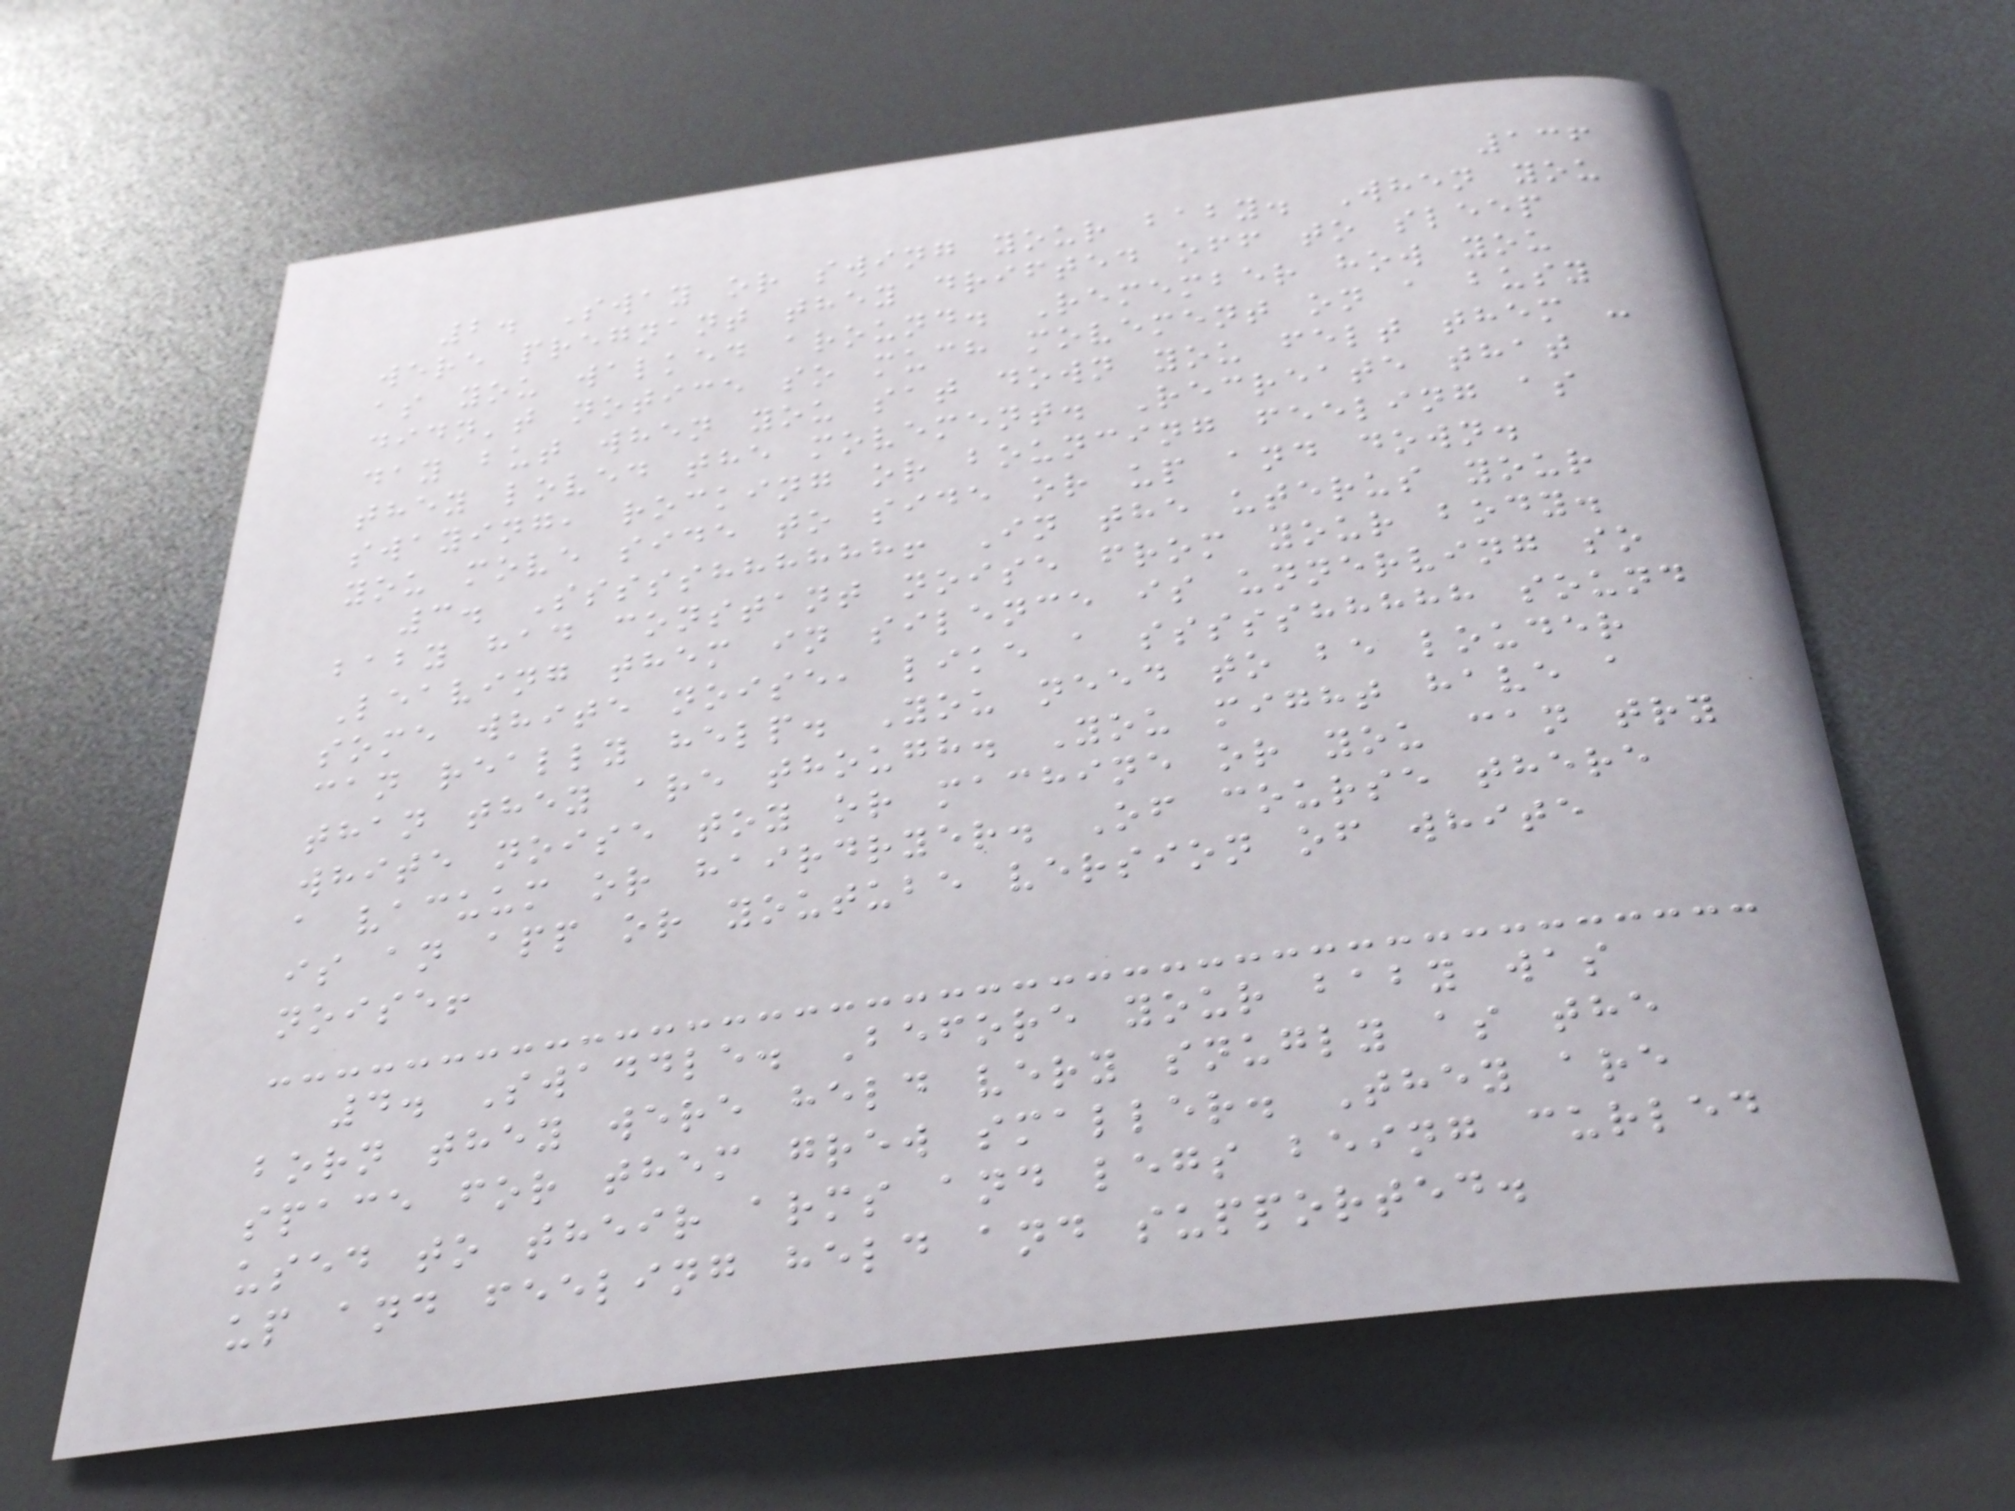136
2. Sway or swing your baby. When you
were pregnant they drifted off to sleep
as you walked around. Remember how you
didn't notice so much movement on a busy
day but when you sat down you felt them -
they loved the movement. Recreate that
swaying, rocking or bouncing feeling as
you move side to side or up and down.
3. Ssssshhhhhh! In the uterus your
baby had constant noise from your body.
Leaving them in silence is unnerving so
some white noise, like a ssssshhhhh sound
can really help. You need to be louder
than they are though. You might have a
white noise toy or machine or you can try
a vacuum or hairdryer. Of course there
is an app or youtube version of white
noise!
4. Swaddle. Before your baby was
born they were held very snugly as the
space for them grew smaller. They are
used to their arms and legs being curled
up and feeling held and supported.
